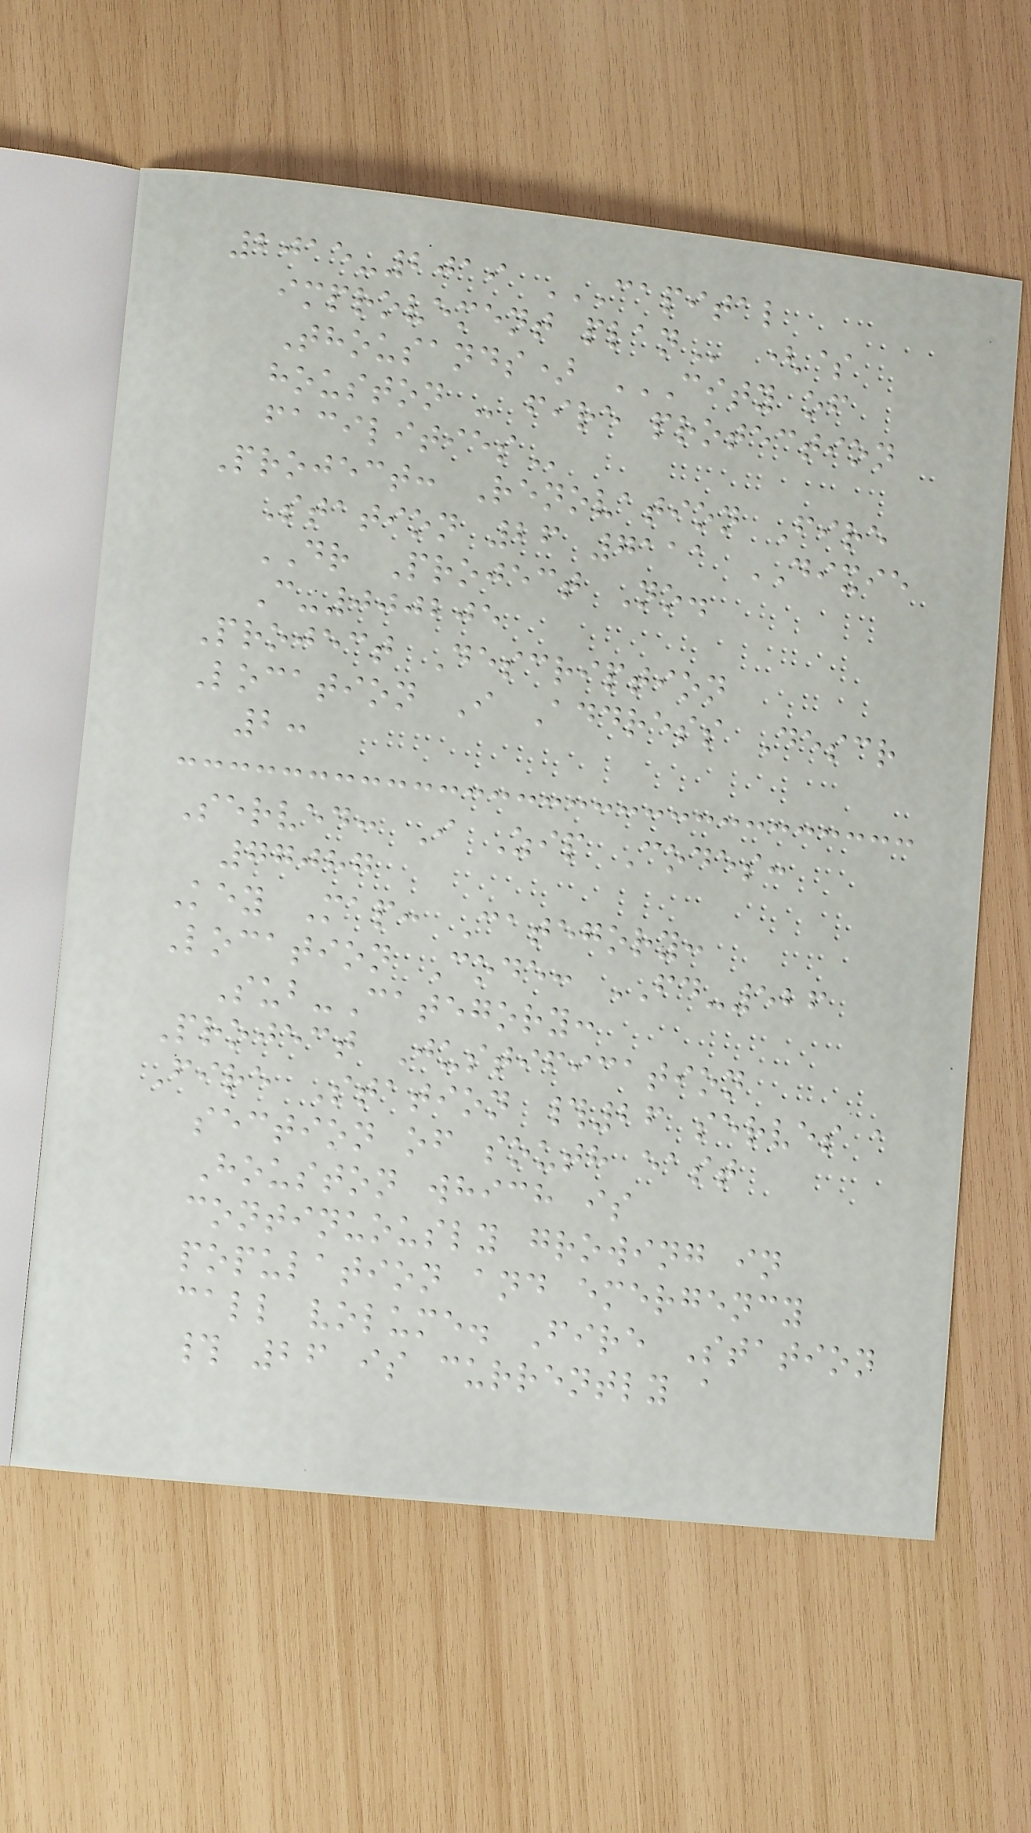2015-2019 CAPITAL
IMPROVEMENT PLAN ($
Thousands) CITY OF
HOUSTON - FIRE PROTECTION
FACILITIES
Project: Renovation Fire
Station 26 7111 DIXIE
DR Project No.
C-000205
Project Description
Location I Address Descr
2:
Served: I Zip Codes:
77087
Key Map: Category:
Location Code: FD-526
Sub-Category:
Project Justification
Fire Station #26 serves a
section of south east
Houston which is
continuously growing in
population and emergency
call volume. Fire Station
# 26 is currently a
